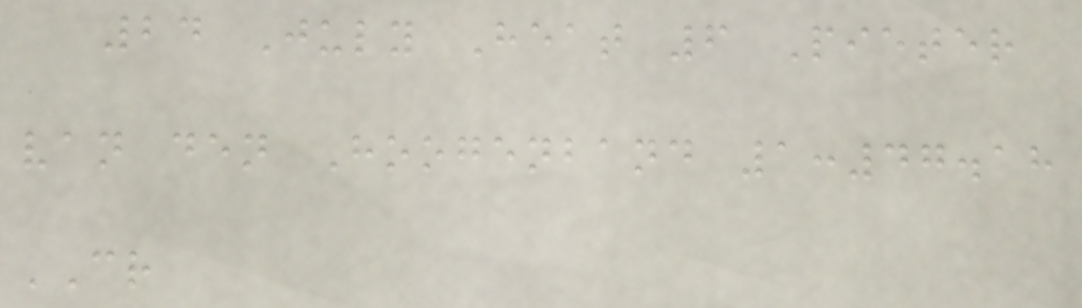24 July Heat 6 Pieter
van den Hoogenband 1:47.18
CR
